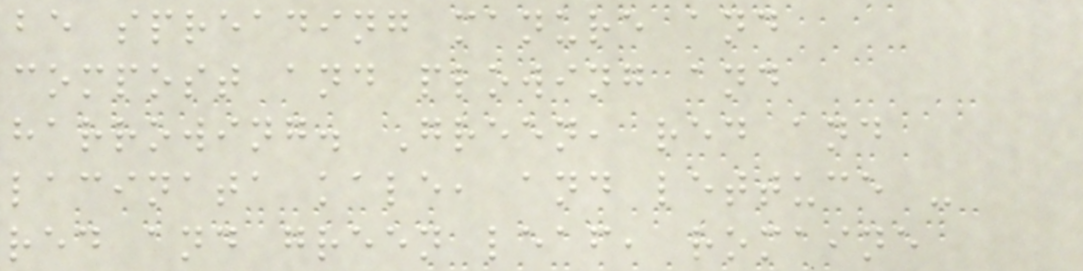be spreading manure and
compost and plowing and
harrowing. Green, red and
lacinata kale, and lettuce -
red and green leaf, romaine
